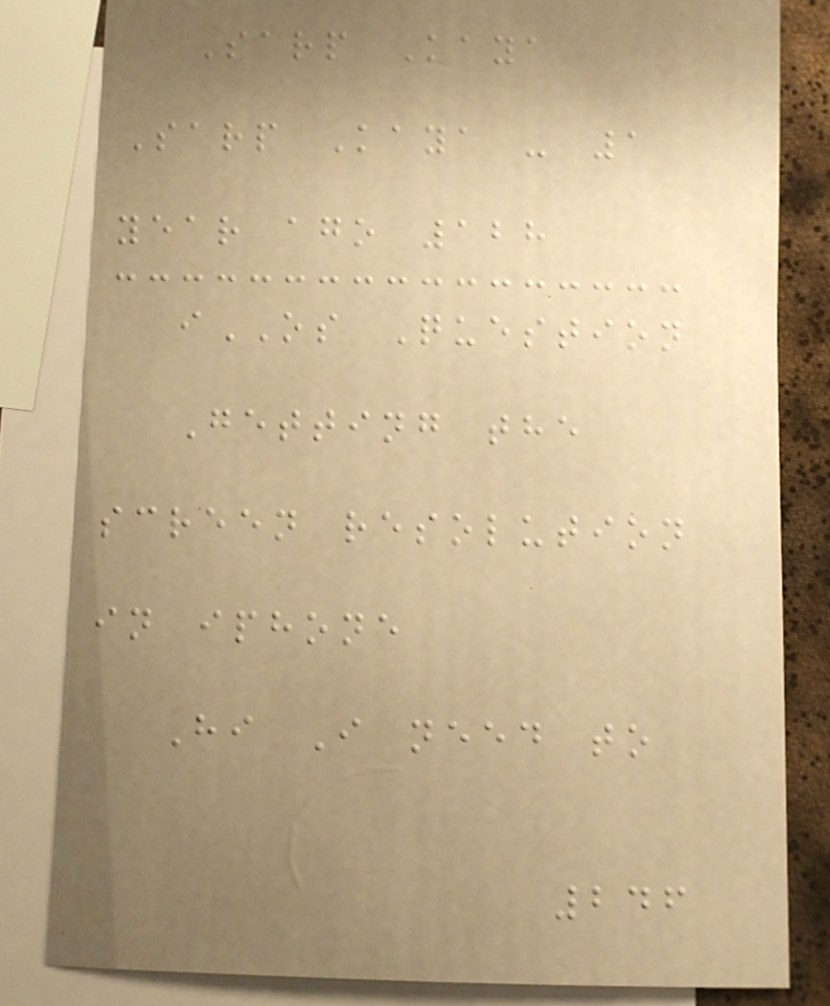Sarp Kaya
Sarp Kaya - 1
year ago 128
iOS Question
Getting the
screen resolution
in iphone
Hi I need to
246
